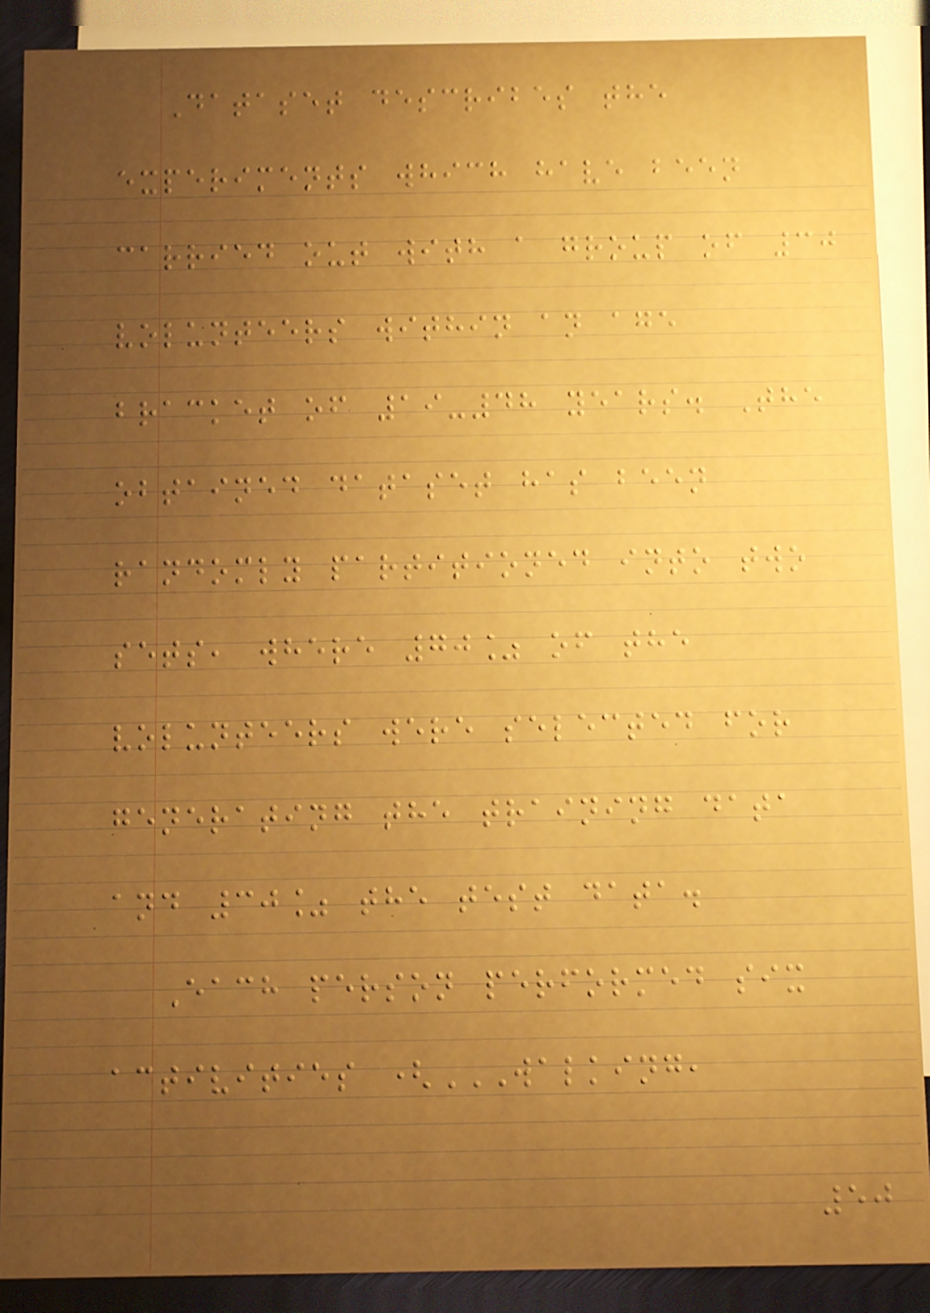Dataset describes the
experiments which have been
carried out with a group of 30
volunteers within an age
bracket of 19-48 years. The
obtained dataset has been
randomly partitioned into two
sets, where 70% of the
volunteers were selected for
generating the training data
and 30% the test data.
Each person performed six
activities (WALKING,
50
